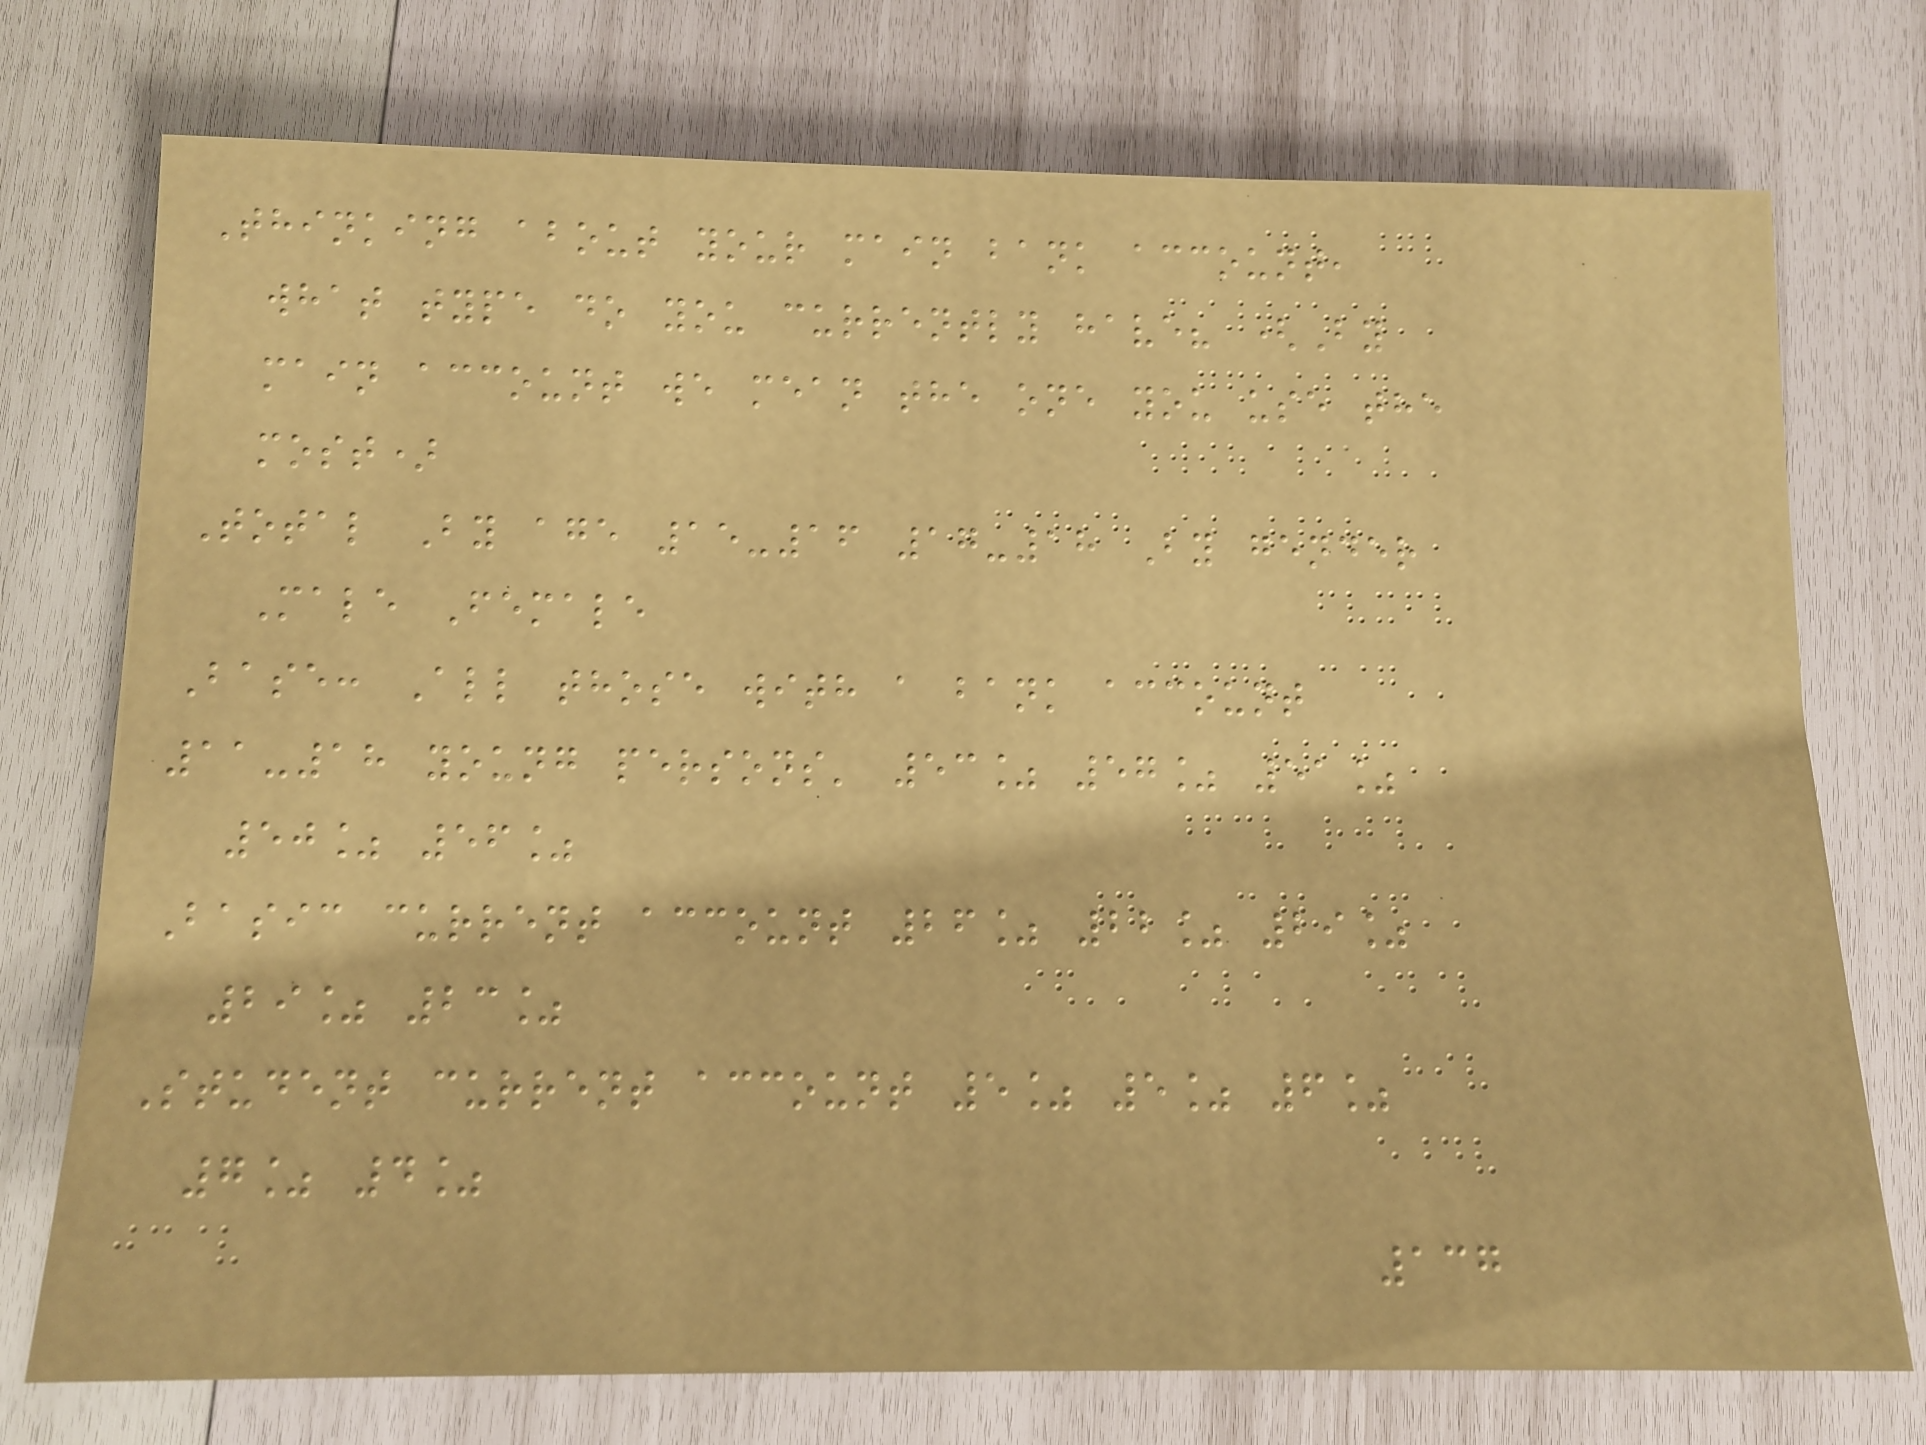Thinking about your main bank account,
what type do you currently have? (By
main account we mean the one you use the
most)
Total By age 15-16 17-18 By gender
Male Female
Base: All those with a bank account
11-18 young persons' 53% 57% 51%
50% 56%
Basic current account 26% 22% 29%
29% 23%
Student current account 5% 5% 6%
7% 4%
137
